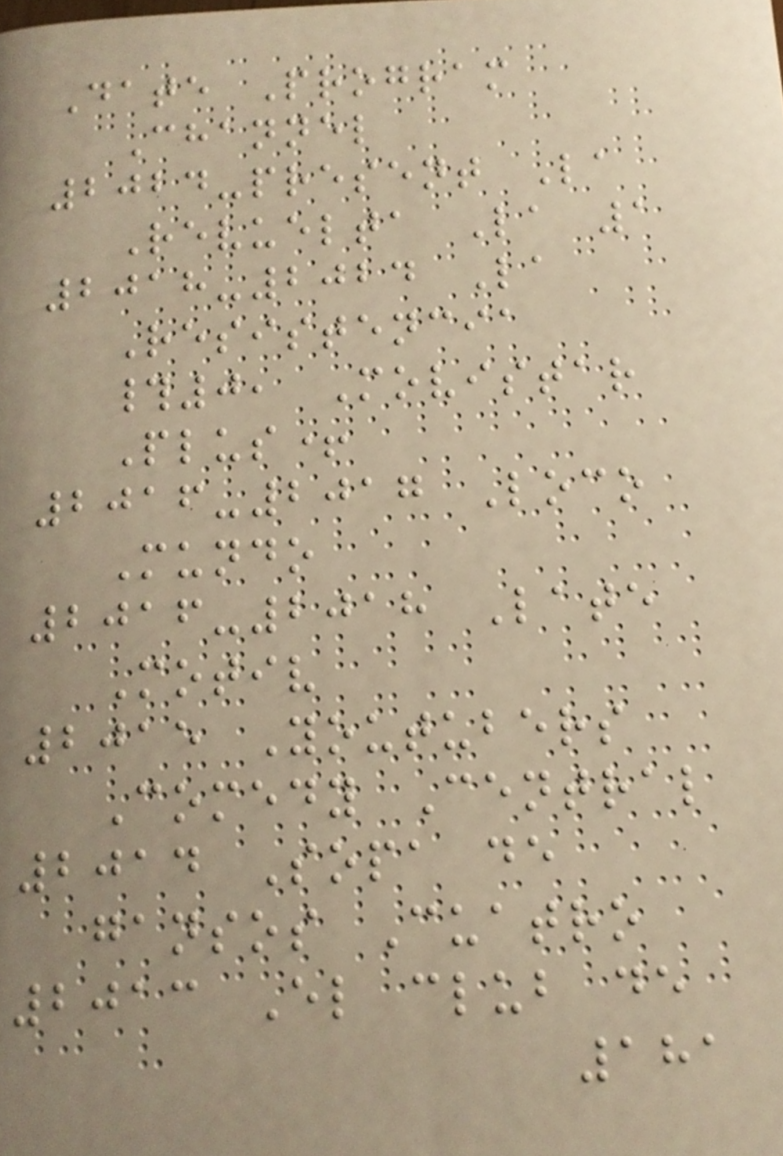Date Program
Channel
2024-present La
Revuelta La 1
2018-2024 La
Resistencia
#0, Movistar
Plus+
2016-2017 Loco
Mundo
2016-2018 Late
Motiv
2015 Youtubers
Comedy Central
2014 Sopa de
gansos Cuatro
2013 El club de
181
